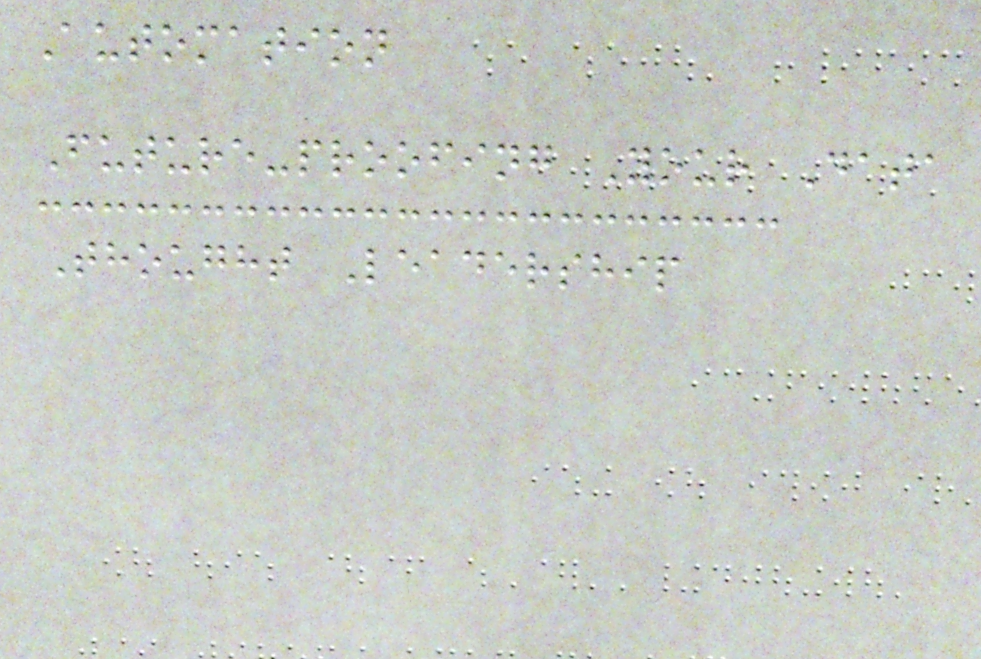Automation
Future-proofing Your Data
Thought Leadership
